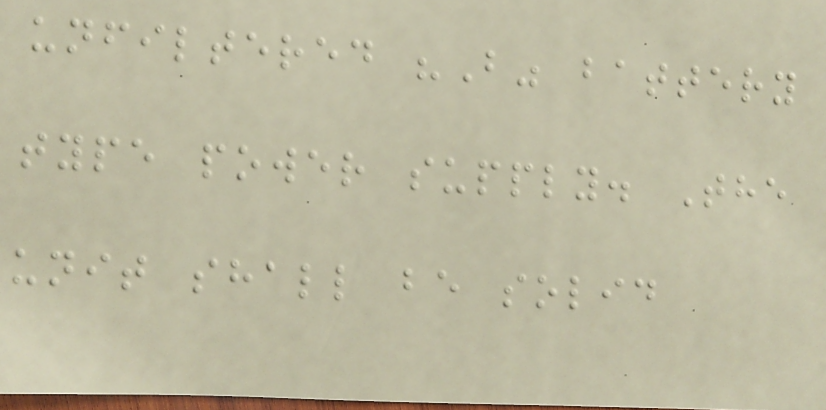unfiltered "B" battery
type power supply. The
unit shall be solid
